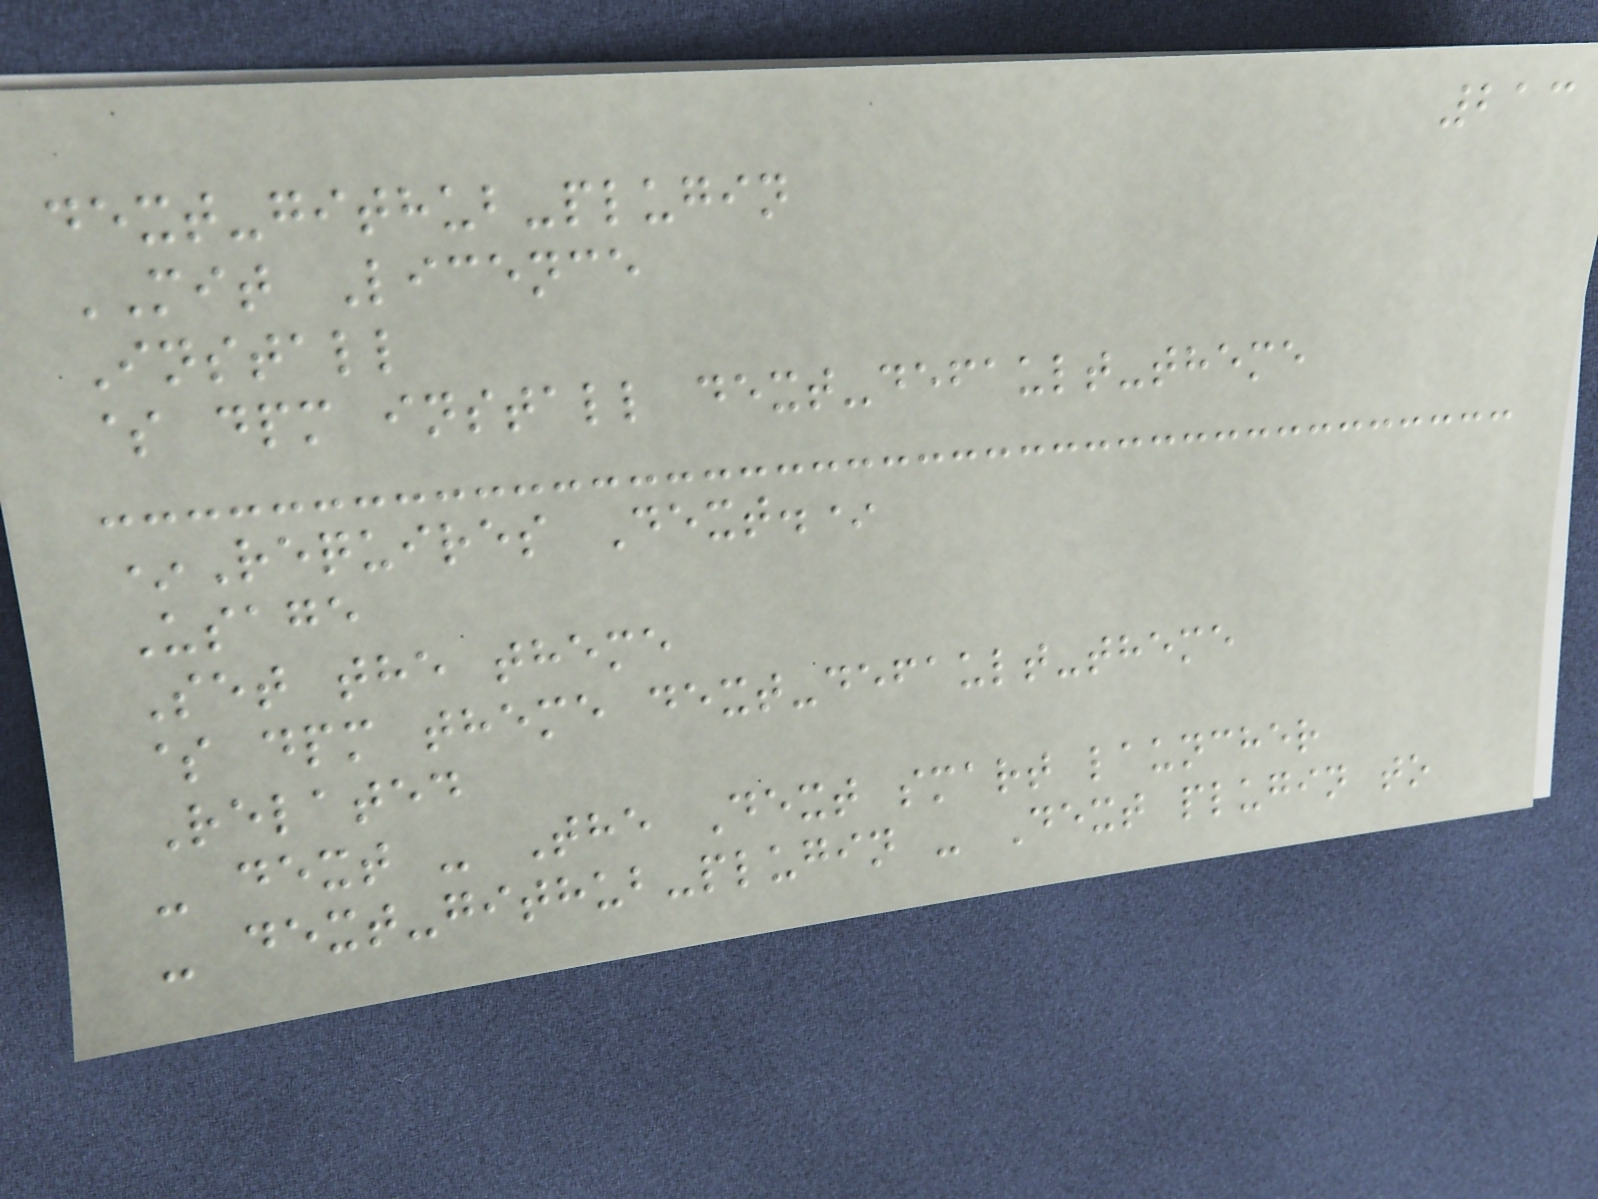213
dext-github-plugin
MIT Licence
Install
$ dpm install dext-default-theme
*Requires Dext.*
Usage
Set the theme
$ dpm theme dext-default-theme
Related
- dext - The Dext smart launcher
- dext-github-plugin - Dext plugin to
